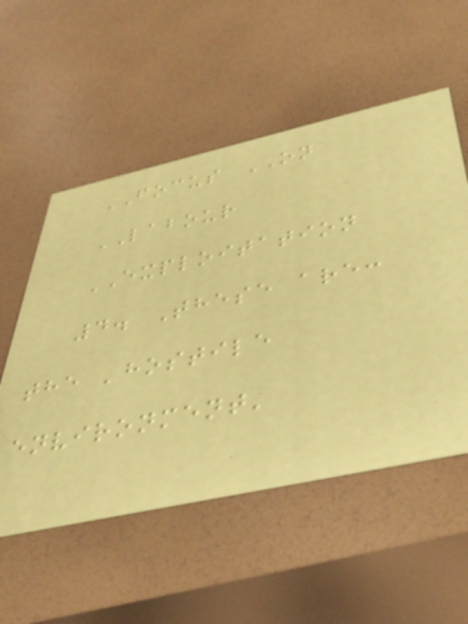FOCUS ON
LABOUR
EXPLOITATION
4. These are:
the 'hostile
environment'
